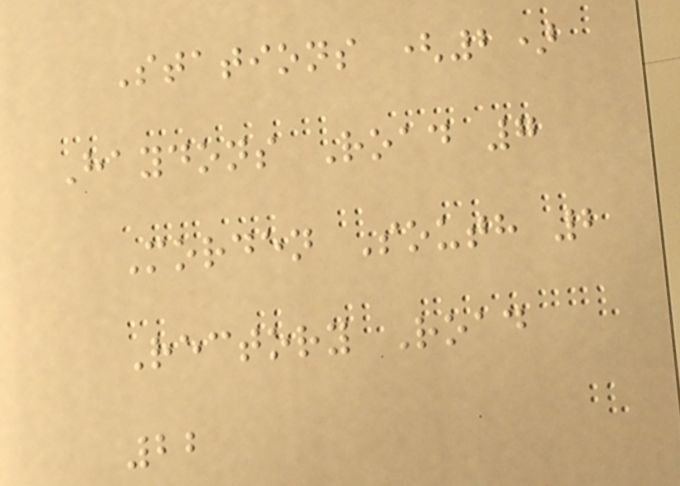Stations (2)
Haydons Road 7
Morden South 2
Rectory Road
22
